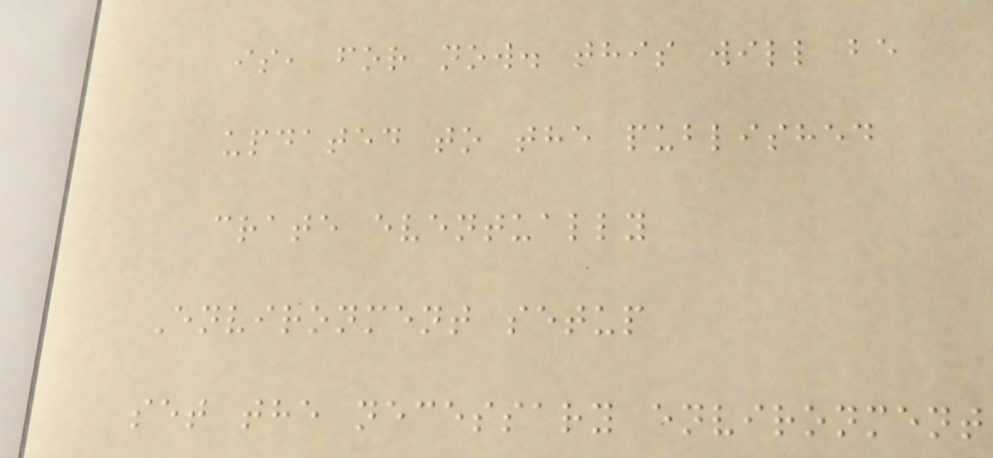is, for now. this will be
updated to the published
crate eventually
Environment setup
set the necessary environment
